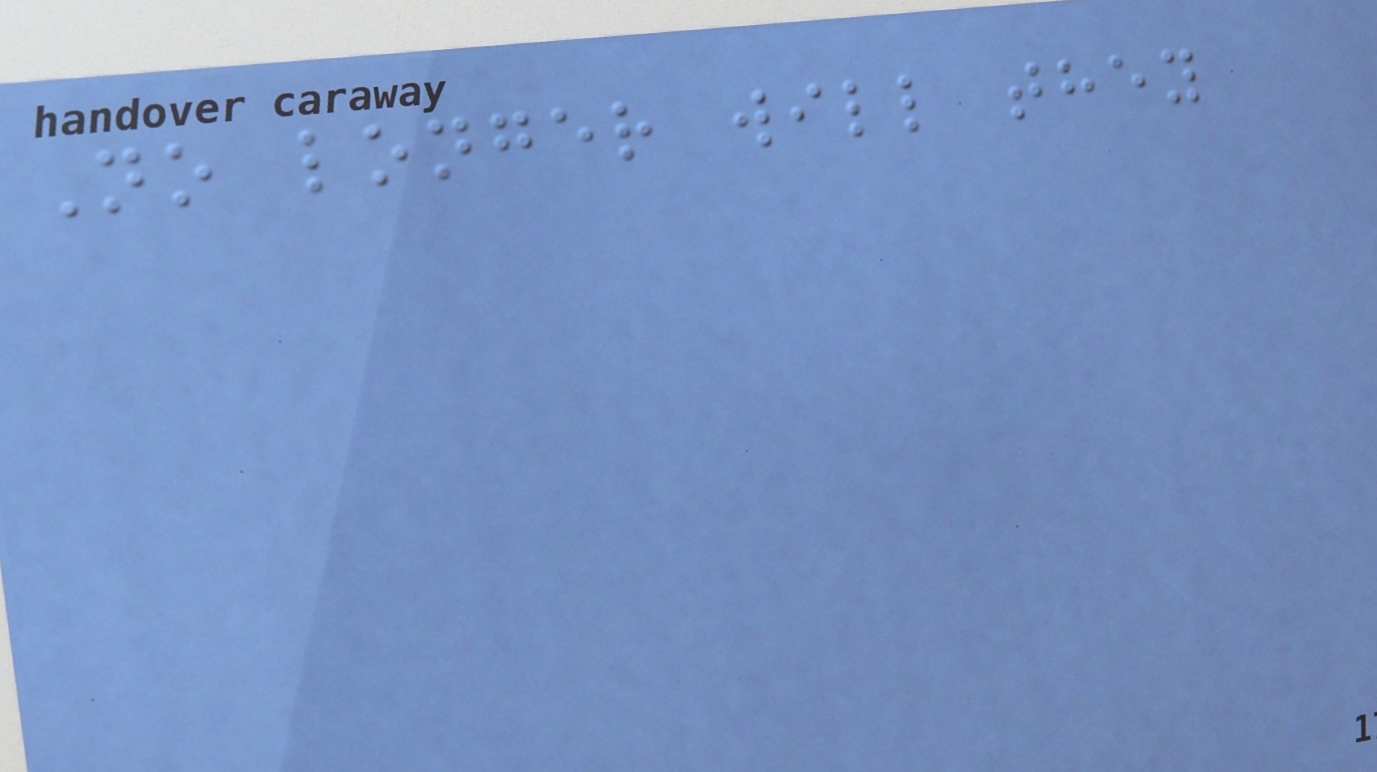No longer will they
